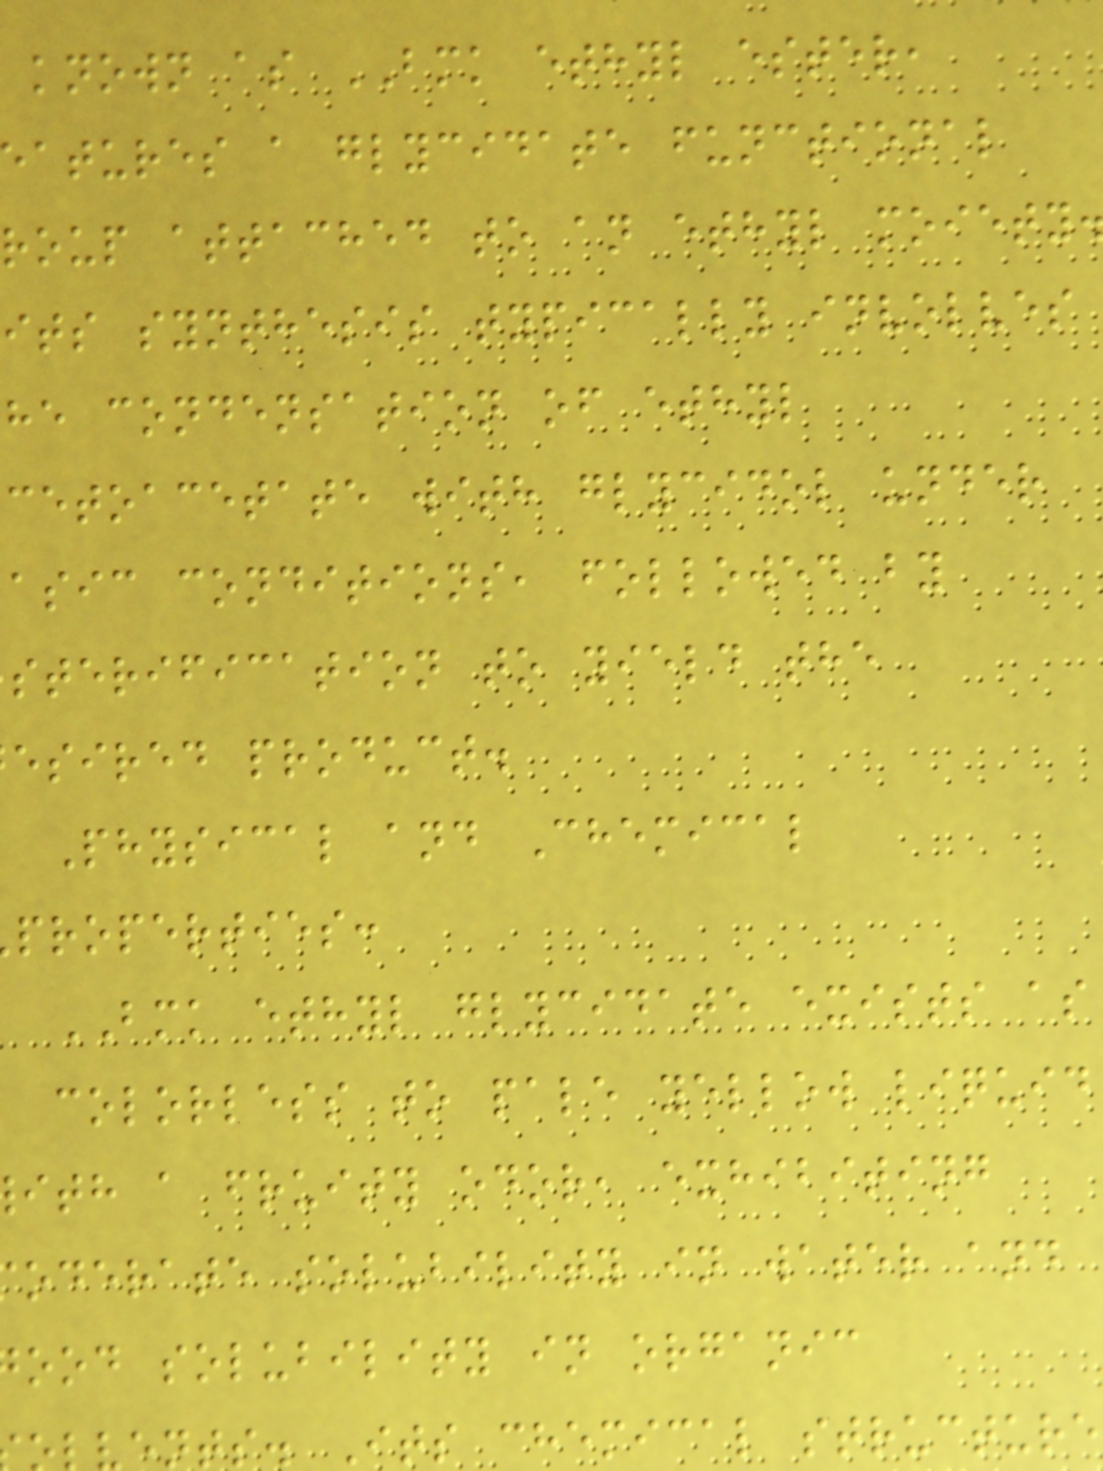known as BMK ethyl ester,
eatures a glycidate functional
roup attached to an ethyl moiety
its synthesis typically involves
he condensation of ethyl
cetoacetate with glycidol under
asic conditions, followed by
sterification to yield the
esired product.
Physical and Chemical
properties:
BMK ethyl glycidate exists as
colorless to pale yellow liquid
ith a fruity odor, exhibiting
oderate solubility in water and
ood solubility in organic
ents. Its chemical structure
